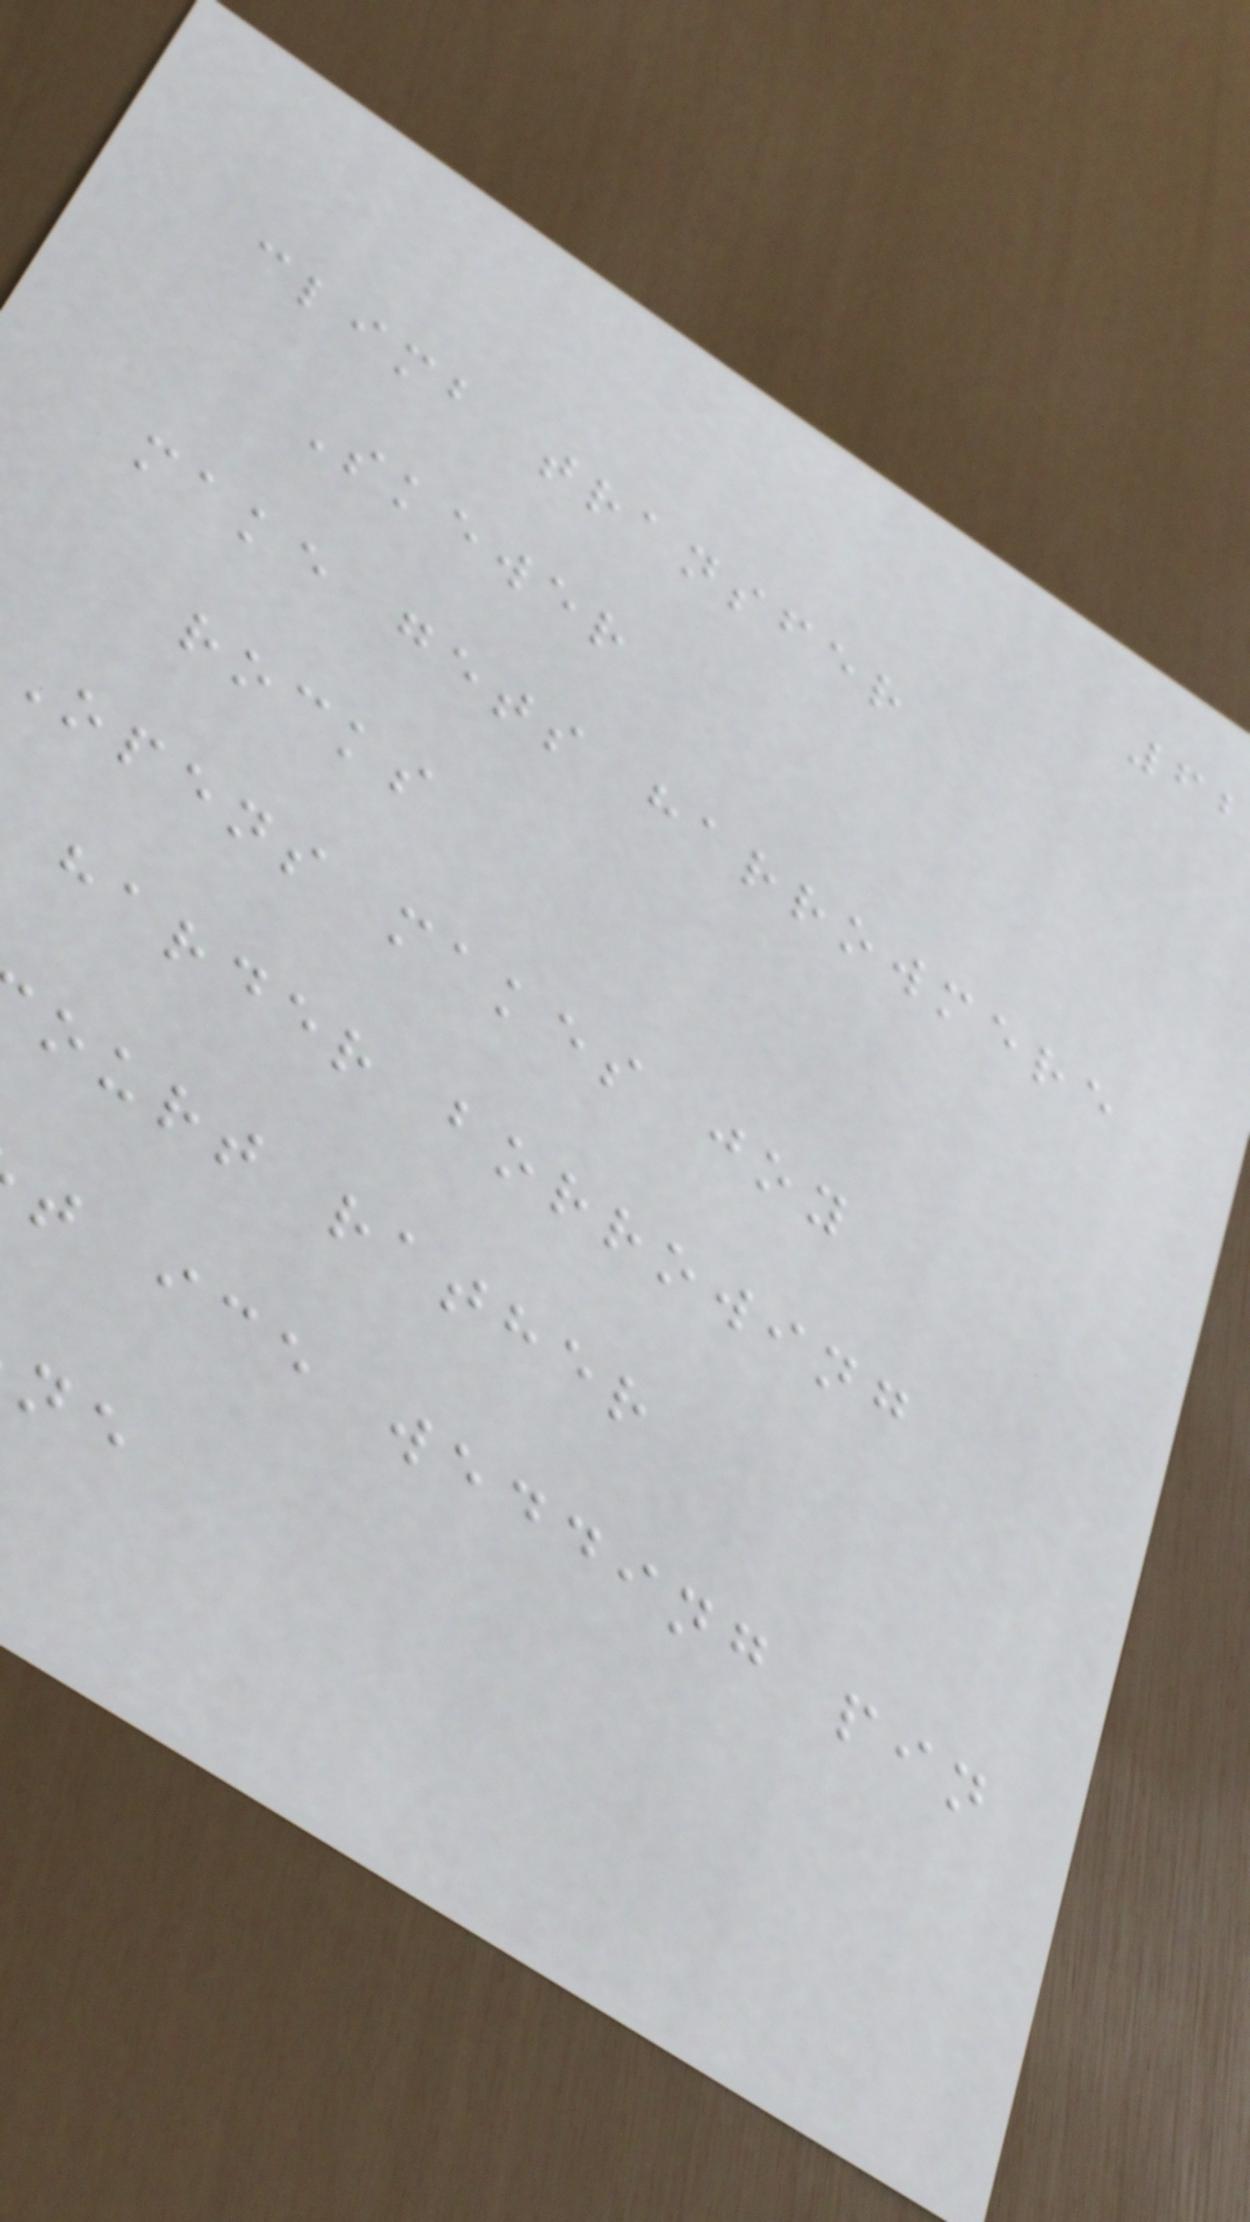62
climb transfer
Skewer
make gets harrowmere
rocks
Opens makes joy
harder borrowing
ourt rather
t ice wedding pin
